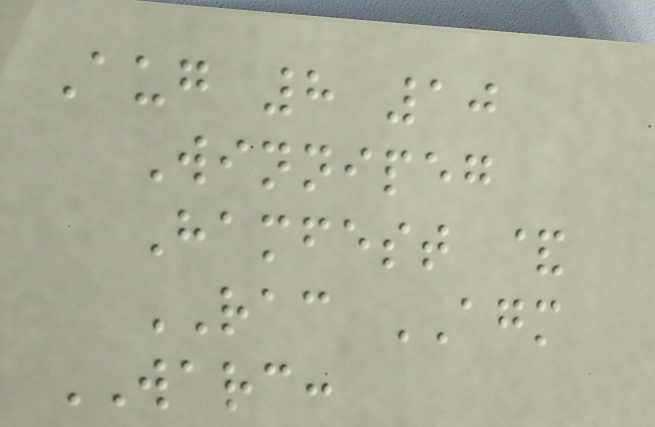Aug 8 10
Winnipeg
Hamfest &
RAC AGM
WARC:
